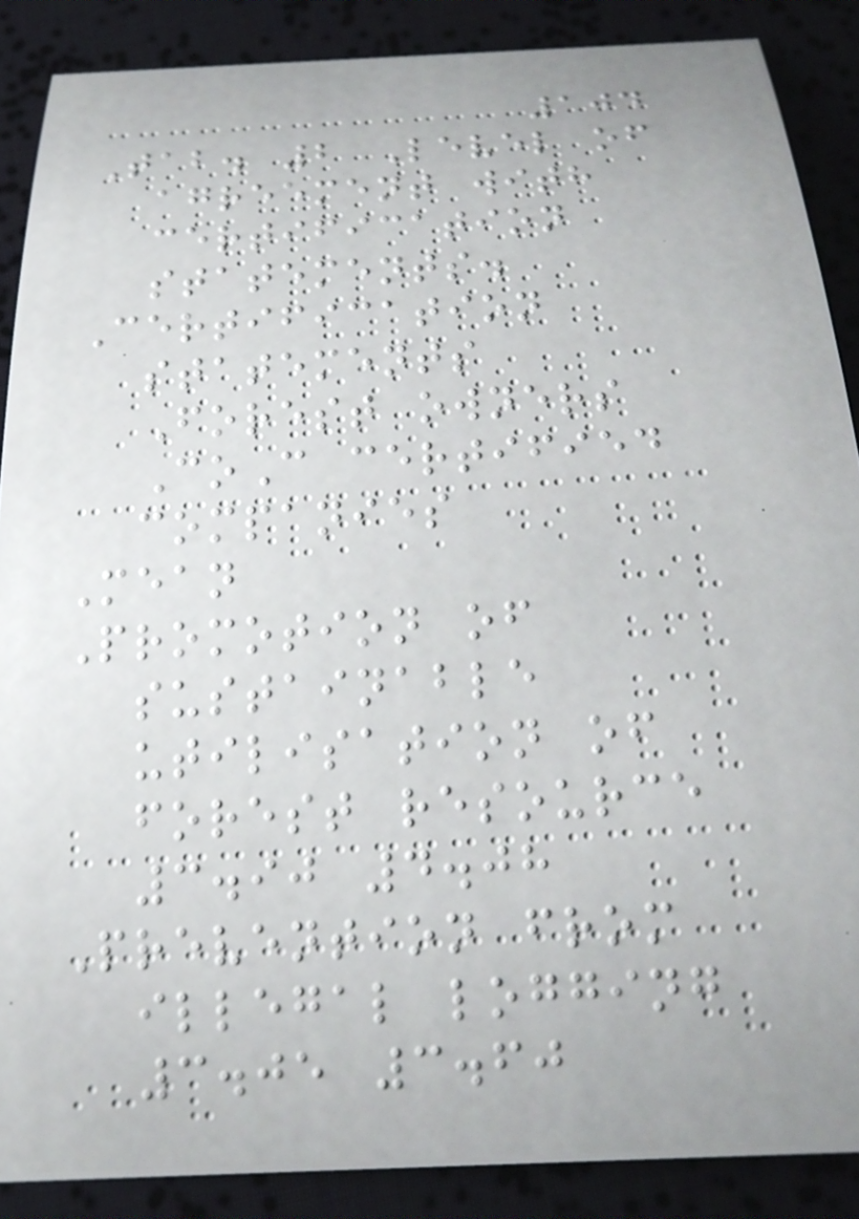104
Tab. 2 Level of
agreement with
certification
statements.
Certification
statements
Forest owners
CoC certified
companies
Mean
Promotion of
sustainable
utilisation of
forest resource
3.90 4.08
Prevention from
illegal logging
3.05 3.60
